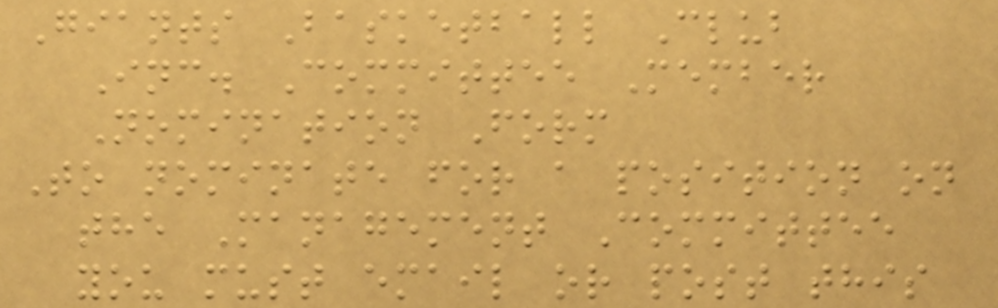Giants Basketball Club
Inc. Committee Member
Nomination Form
To nominate for a position on
the Management Committee
you must email or post this
